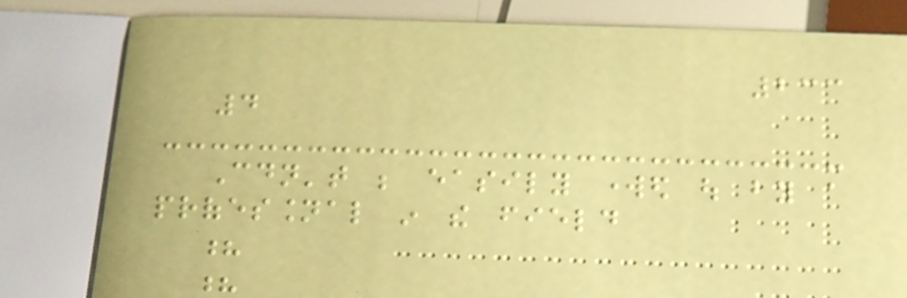233
4
Couldn't be easily worked out by a
professional in the field
?
?
